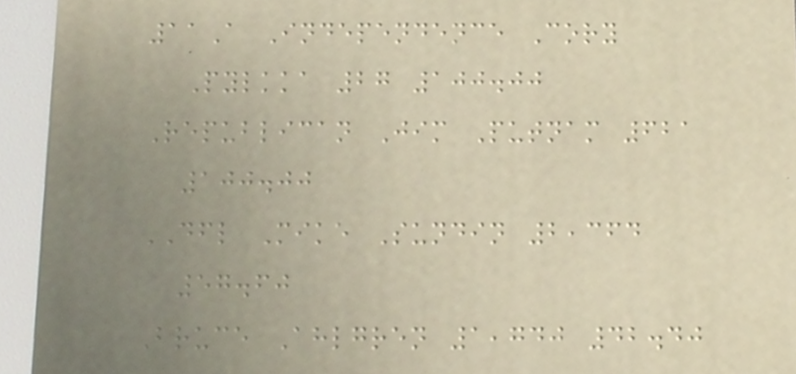11A Independence Cory
Pylkka 27 100.00
Republican Jim Putnam 621
100.00
DFL Mike Sundin 2,364
57.60
Bruce Ahlgren 1,740 42.40
